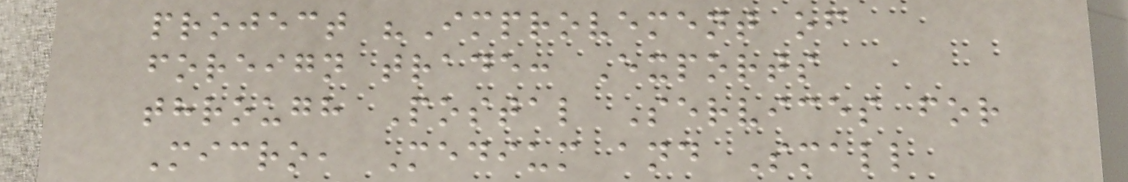project "Improvement of
foreign trade: Exports
through Postal Services for
Micro, Medium and Small
